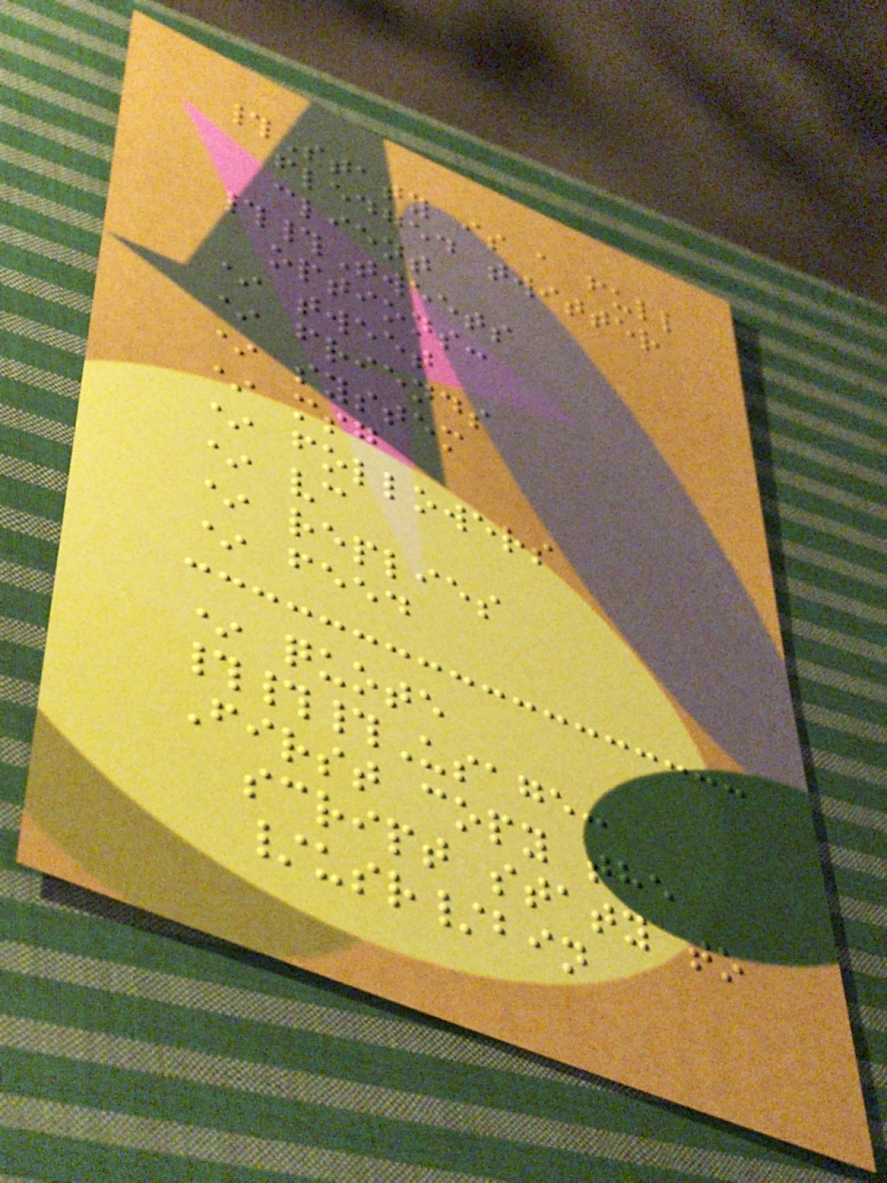#Staty is a full
fledged twitter
client
##Tweets
options:
* tweet
* friends
* system
* msg
* followers
* vc
* replies
* feed
* quote
###Usage:
First copy the
script staty to
/usr/bin
